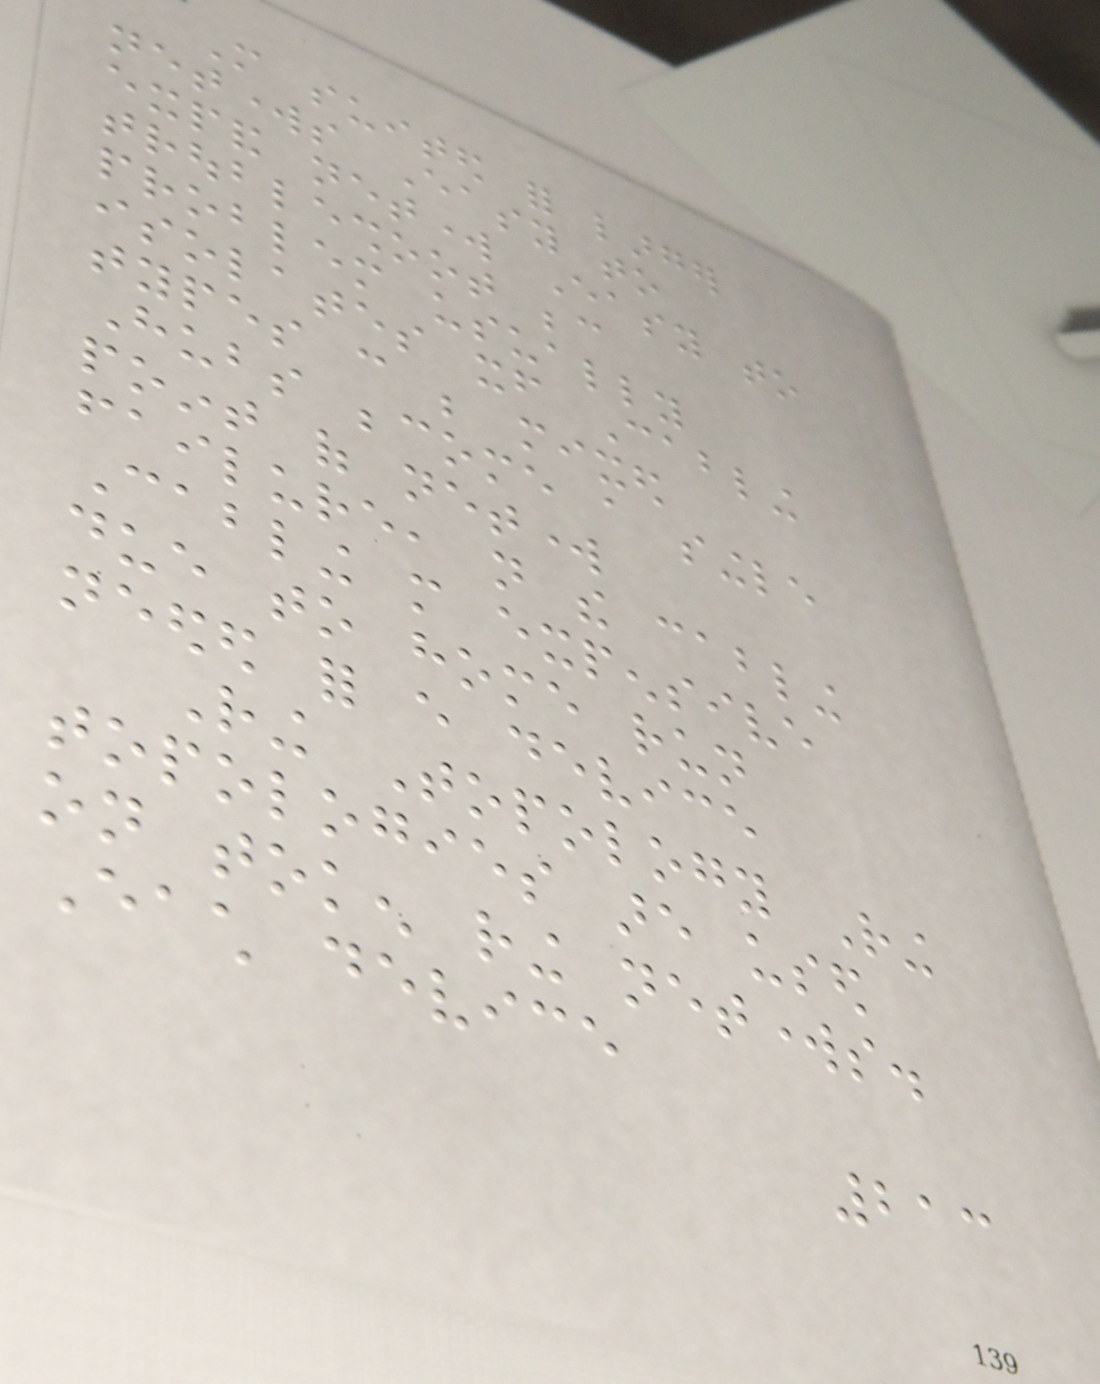More suited for larger
networks Easy to
expand network Easy to
troubleshoot because
problem usually
isolates itself Cabling
types can be mixed
Hubs become a single
point of network
failure, not the cabling
Cabling more expensive
due to home run
needed for every device
Ring Topology Ring
topologies are used
on token ring networks.
Each device
213
